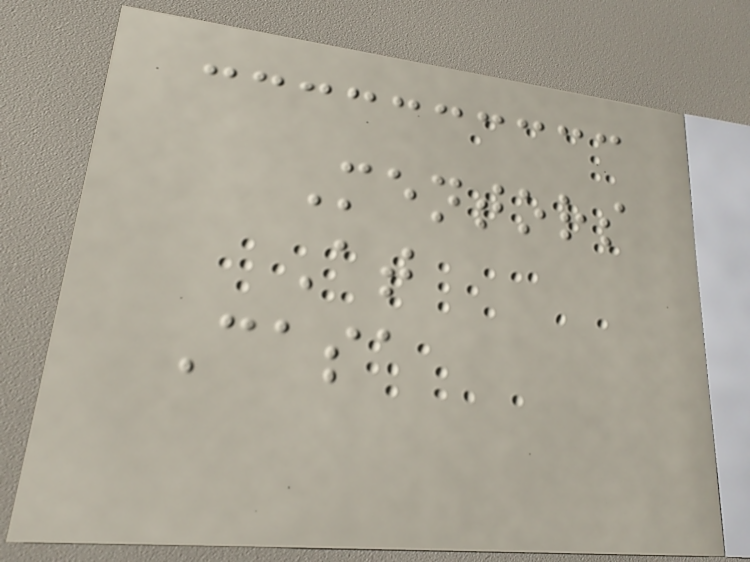Mentors
At
Casa
